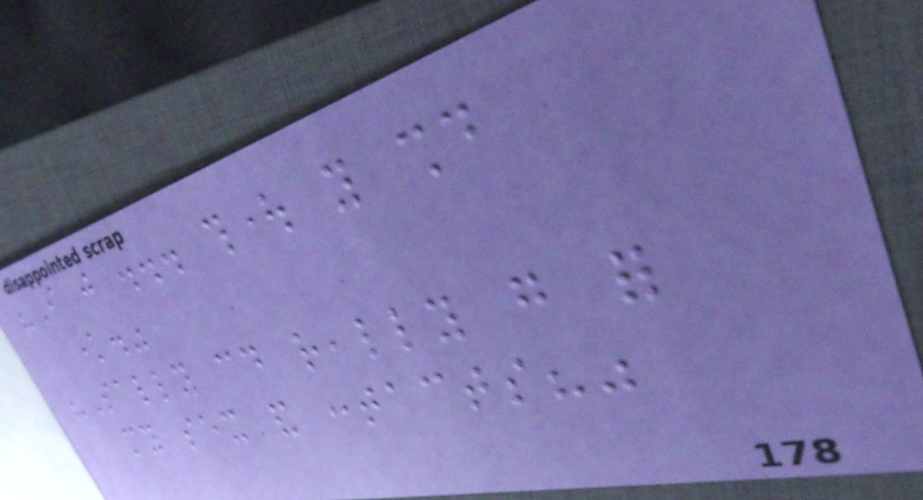"I just ... thought you should
know."
"Sally could really go for
my sex and contacts?"
